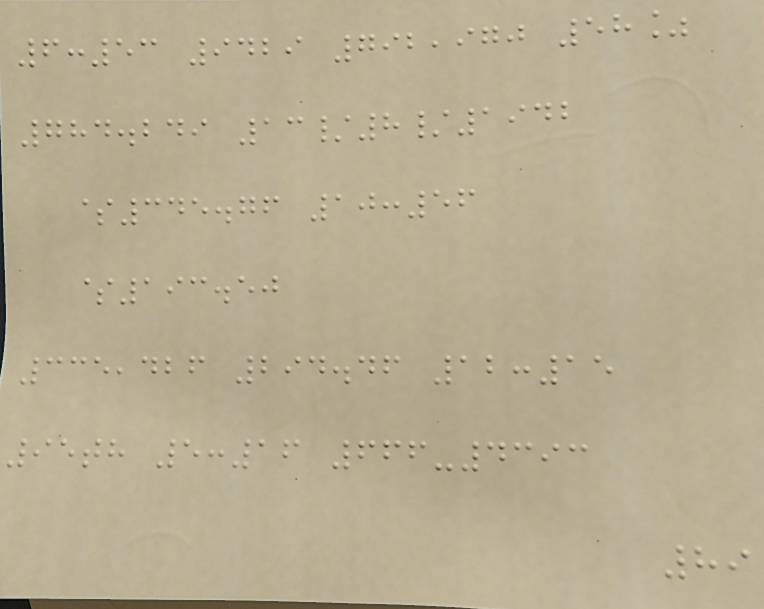6:53 9429 792,970 58%
784.249 13/8/1942
$345.76 10:56
$193.50
335,426 294.46 12:15
95th 5:16 666-4393
89
